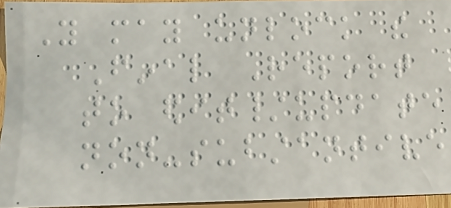You may unlock the
Final Report
to edit/update
non-substantive
